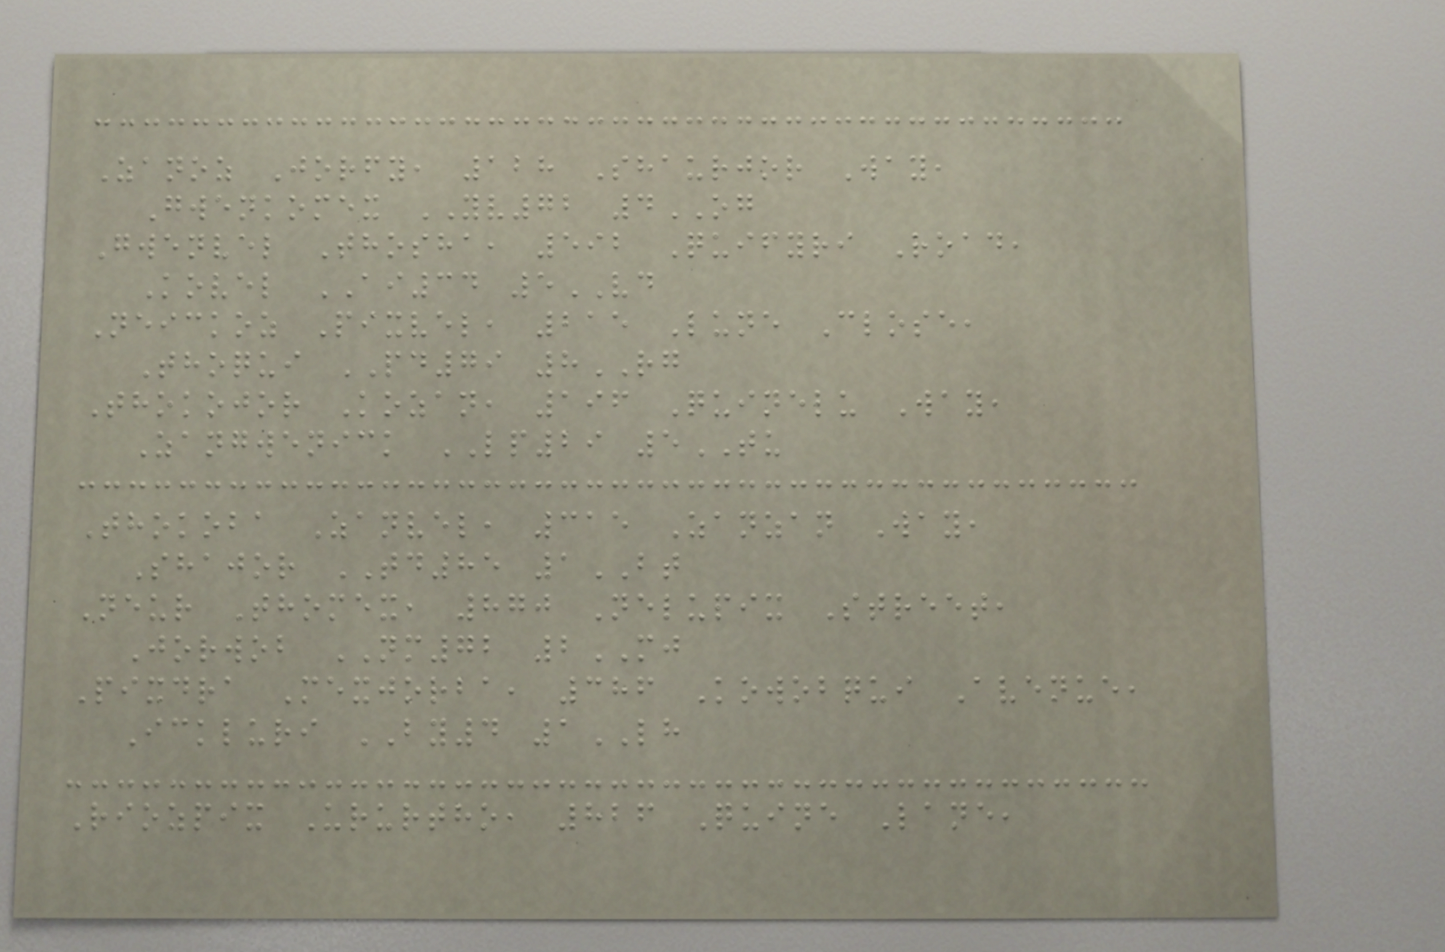Zanoz Jorfy, 128 Shaurjor Way,
Gwenkomex YV72 4OG
Gwenvel Thosha, 592 Quifyri Road,
Kovel AI34 5VD
Neickoz Pixvel, 215 Lune Close,
Thoqui PD79 8RG
Thokojor Kozan, 196 Quinelu Way,
Zangwenick LP29 5TU
Thokoba Zanvel, 315 Zanzan Way,
Shajor TD85 1BT
Neur Thomex, 870 Nelupix Street,
Jorwob NM72 2MJ
Pixdra Mexjorba, 386 Kowobqui Avenue,
Ickluri BY4 1LH
Riozpix Ururtho, 826 Quine Lane,
